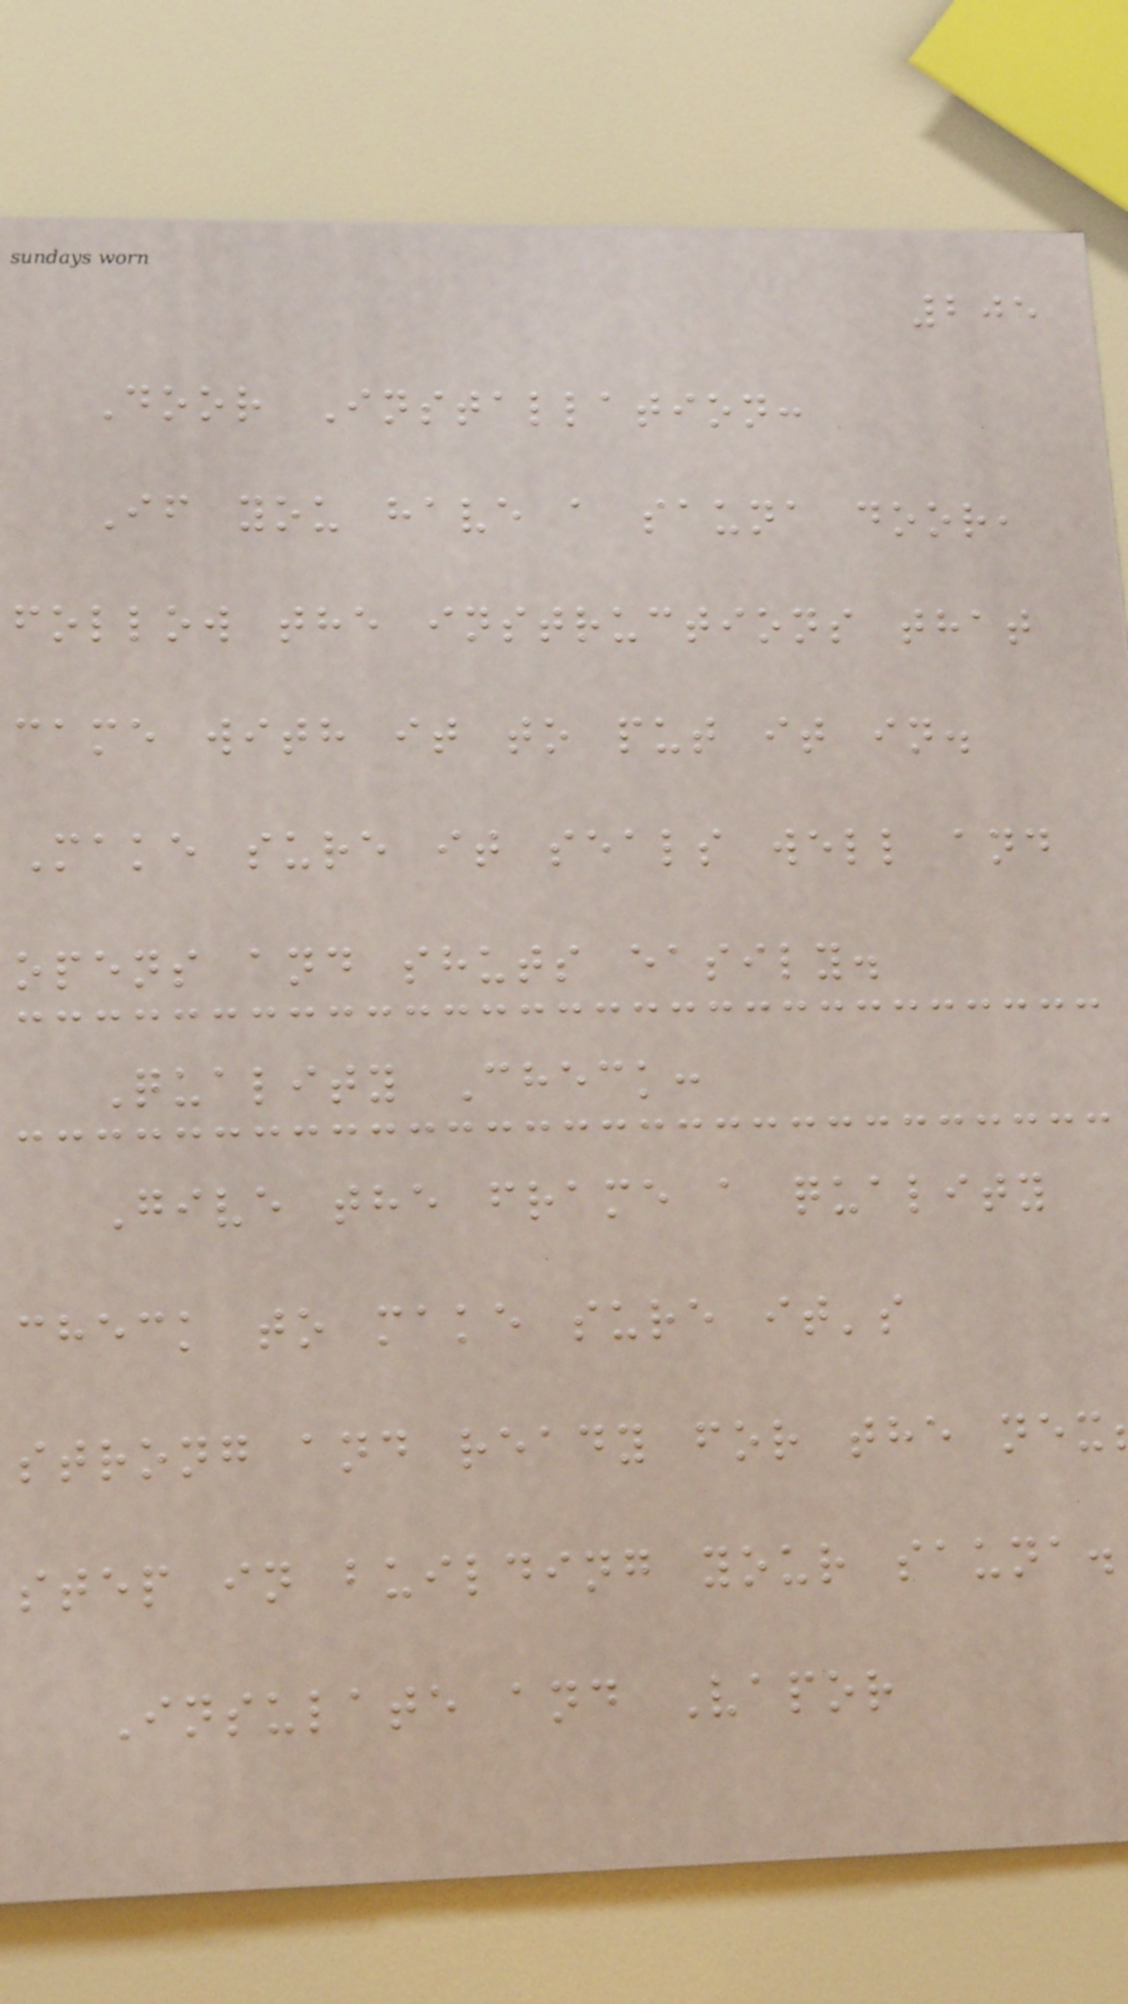205
Door Installation:
If you have a sauna door,
follow the instructions that
came with it to put it in.
Make sure it seals well and
opens and shuts easily.
Quality Check:
Give the frame a quality
check to make sure it's
strong and ready for the nex
step in building your sauna.
Insulate and Vapor
